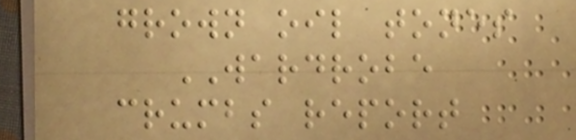grown oil tones
WARDROBE
crumbs report
